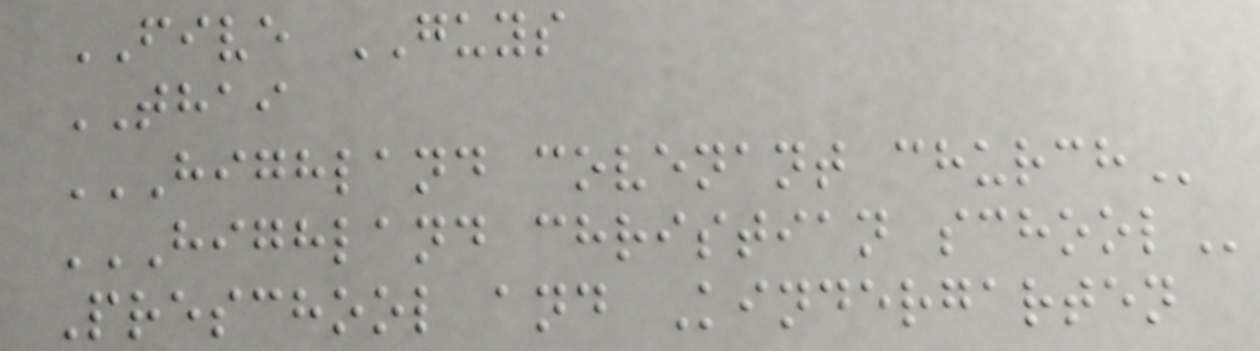FIVE GUYS
THAI
HIGHLAND COVENANT CHURCH
HIGHLAND CHRISTIAN SCHOOL
Preschool and Kindergarten
